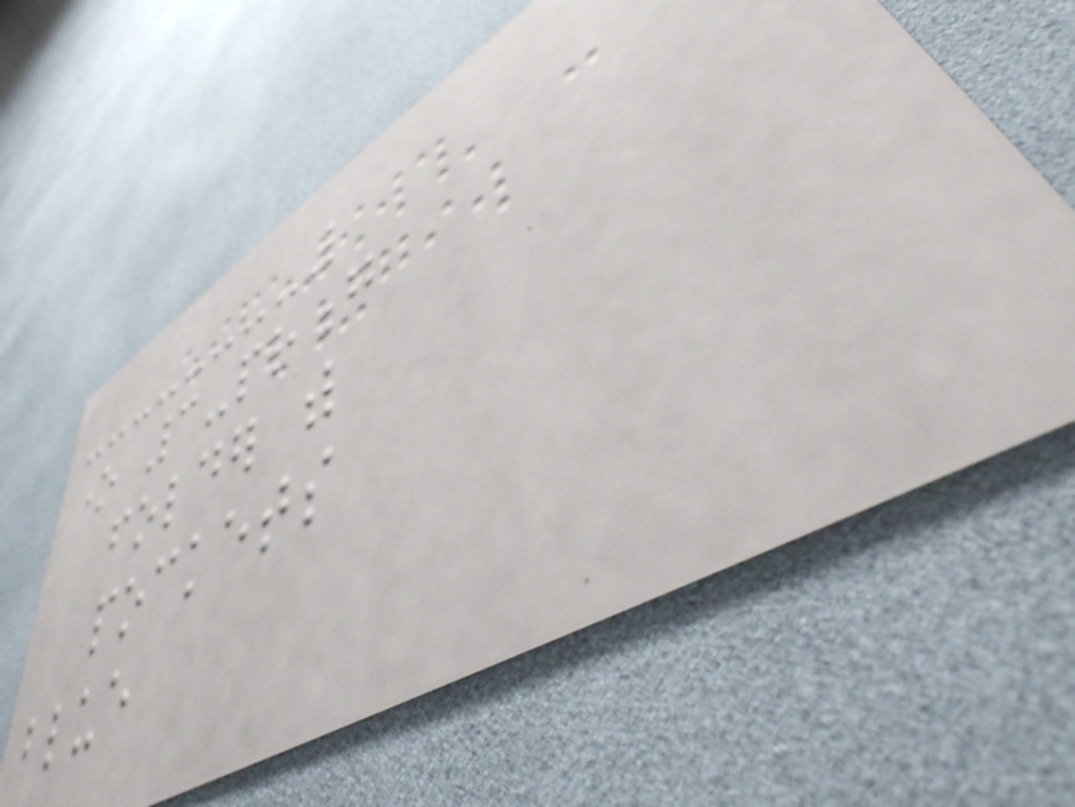one 3-prong
folder with
pockets
blue
